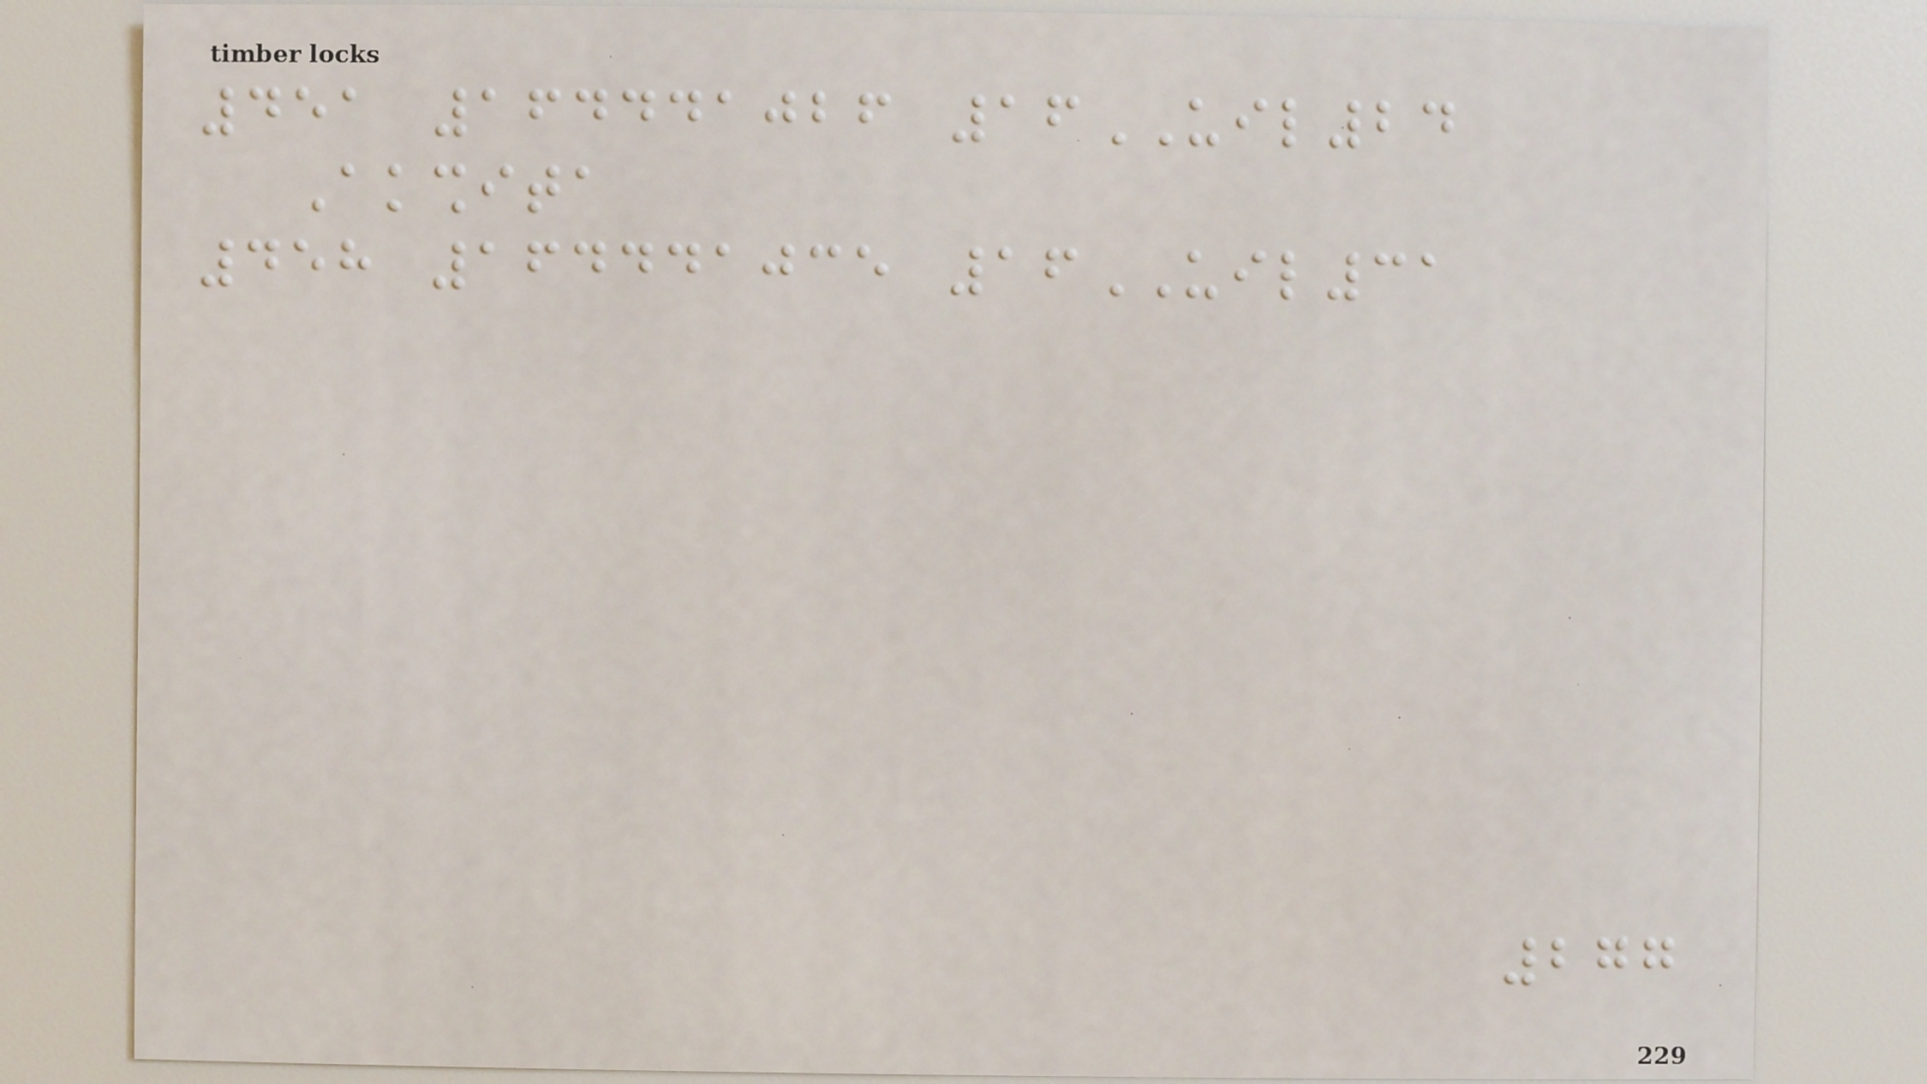451 164441026 16UIL24
Akshita
458 164441035 16UIL31
277
